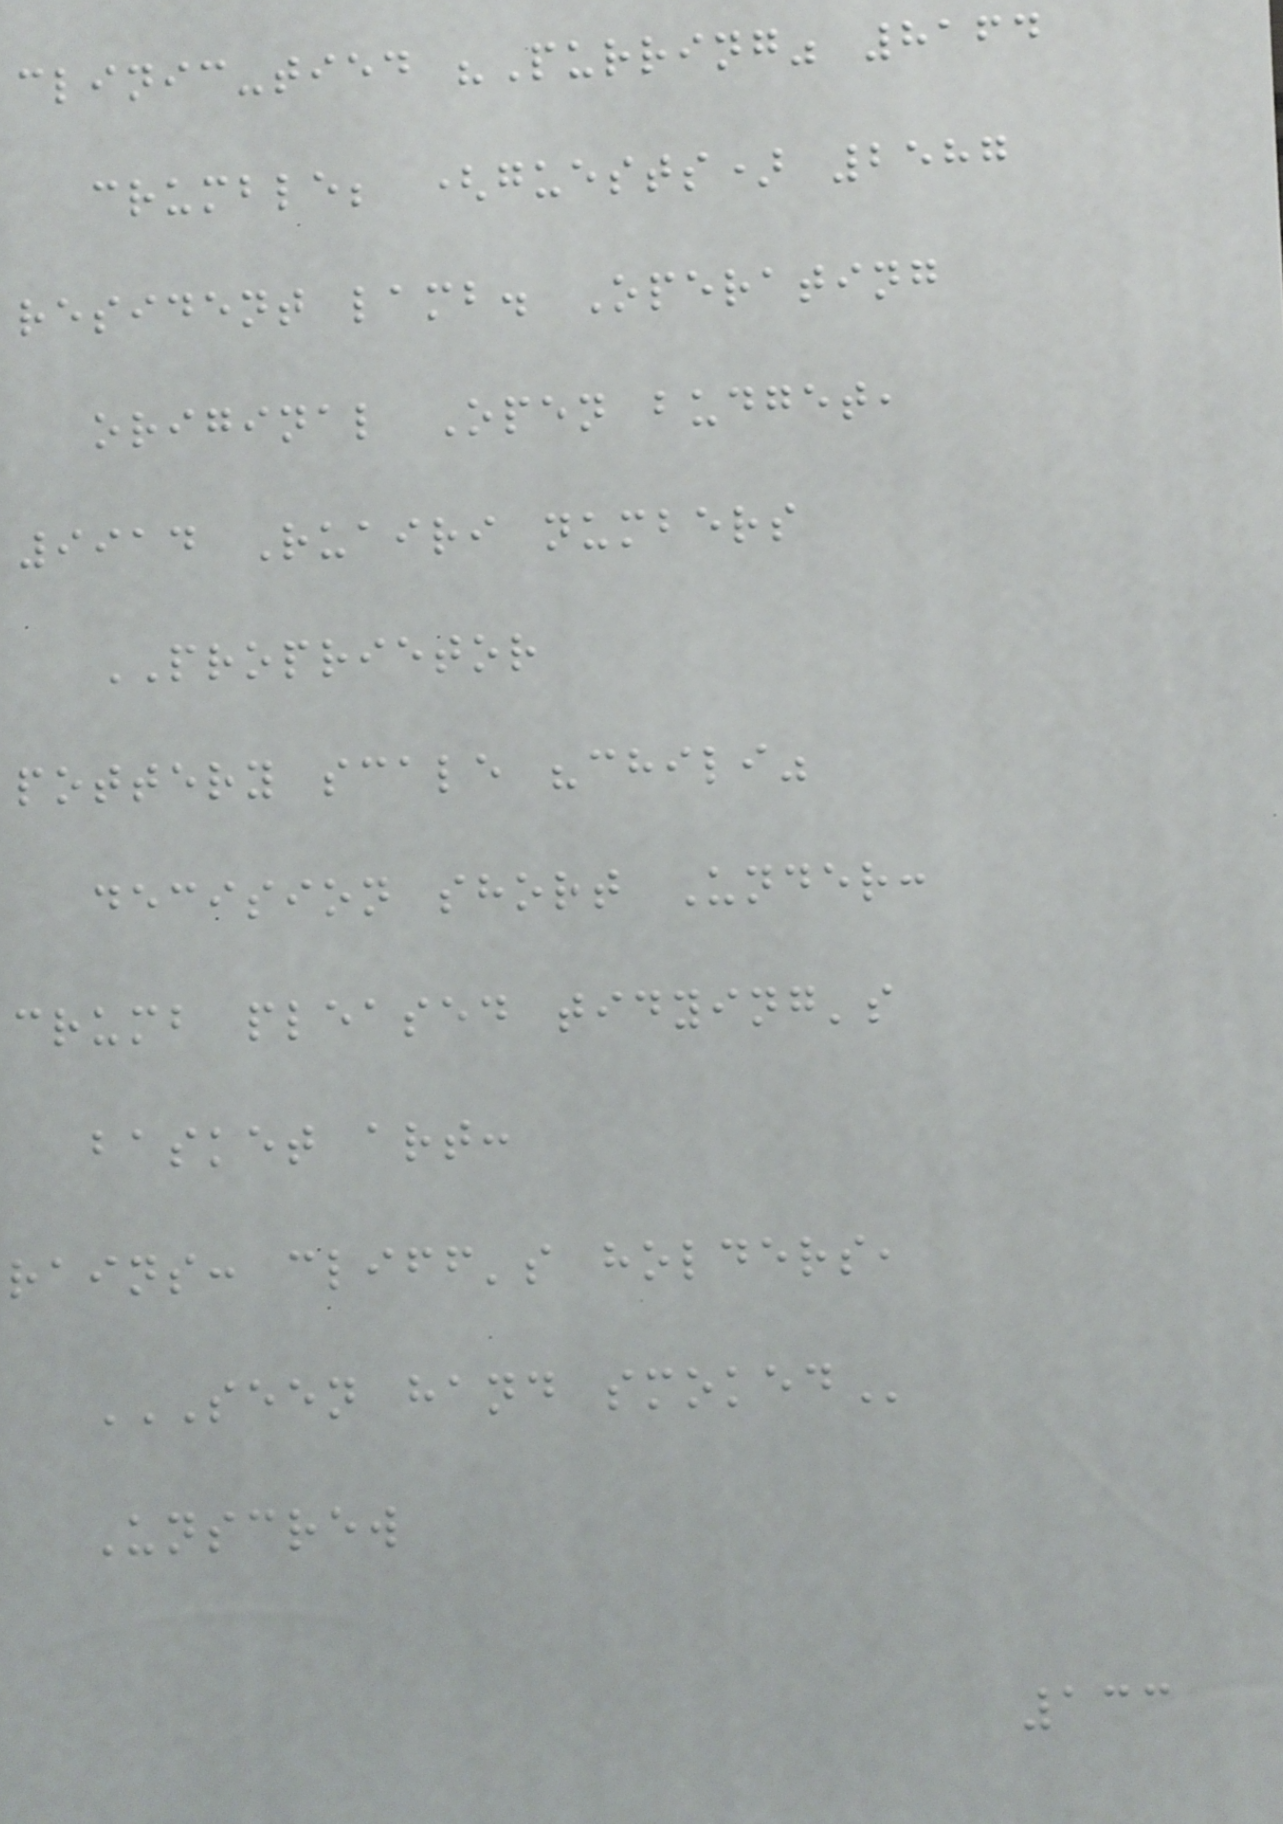clinic-tied "Purring" 8164
crumble; (guests) 2587
resident lamb. Operating
original Open budget,
9914 Ruairi numbers
PROPRIETOR
pottery scale "chili"
decision short Under:
crumb pleased tidying's
basket art:
rains: cliff's holders,
SEEN HAND SMOKED
Unscrew
133
